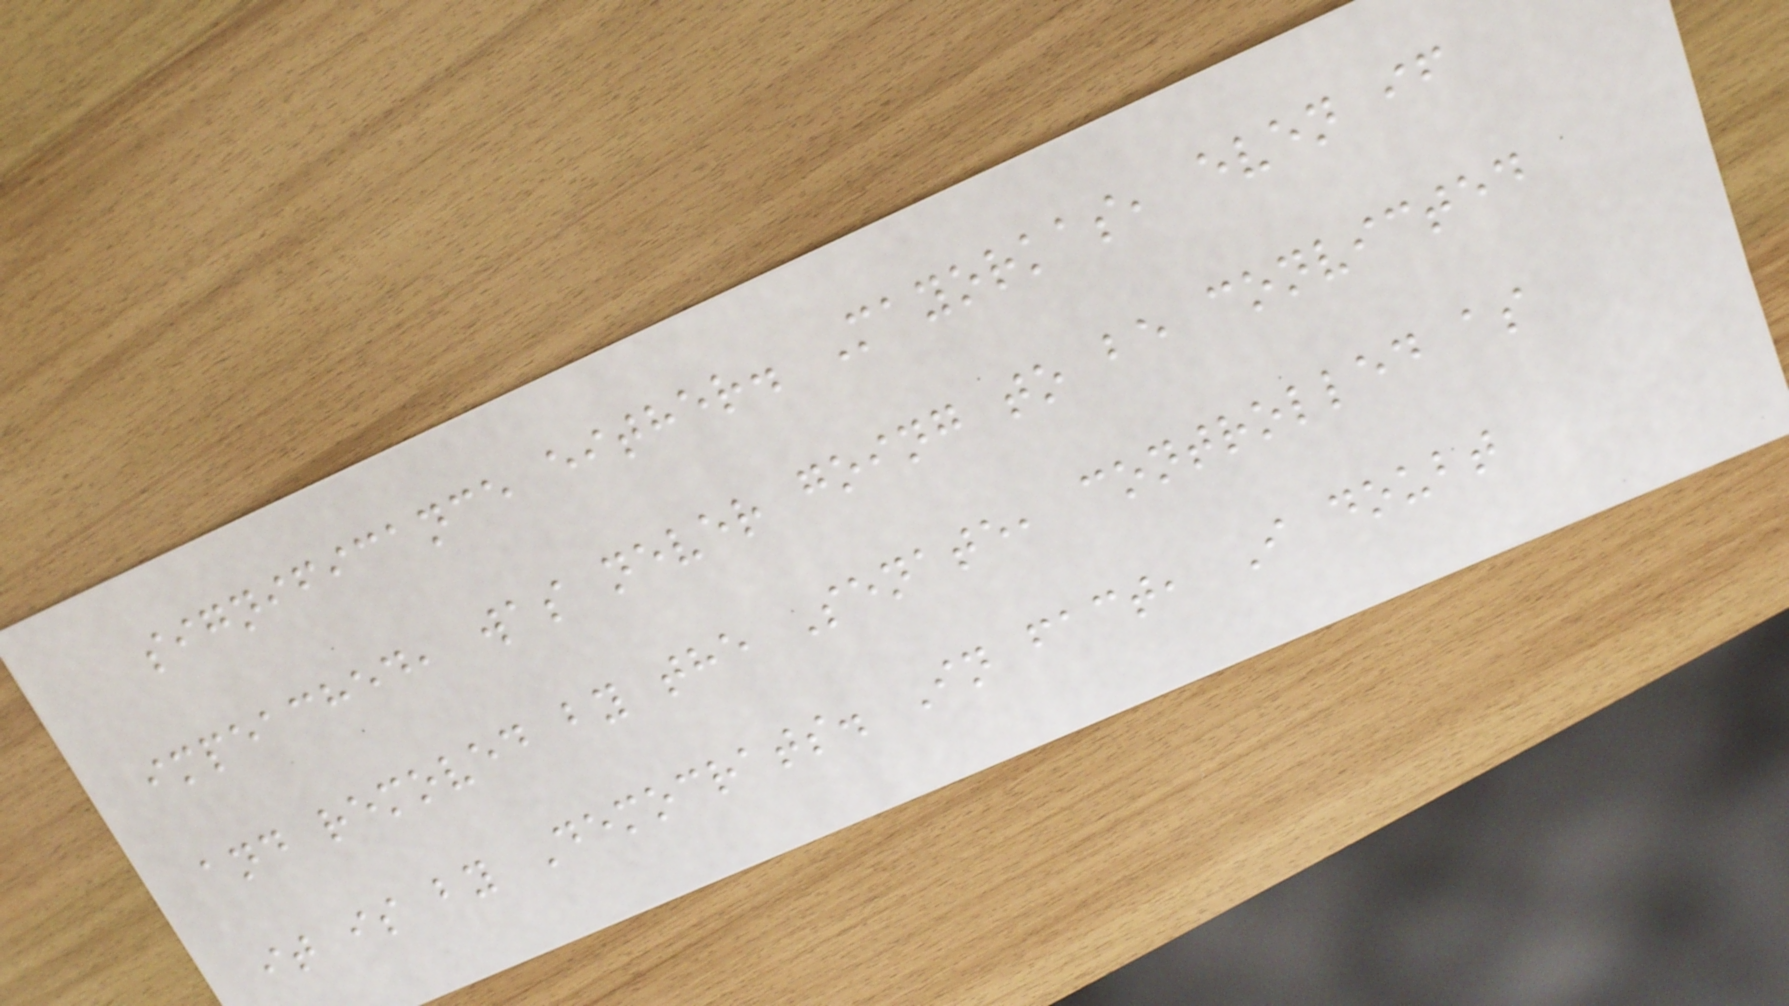significance either. Mayorkas, even if
impeached, was never going to be convicted
and removed by the Senate, controlled as
it is by Democrats. In fact, I doubt
